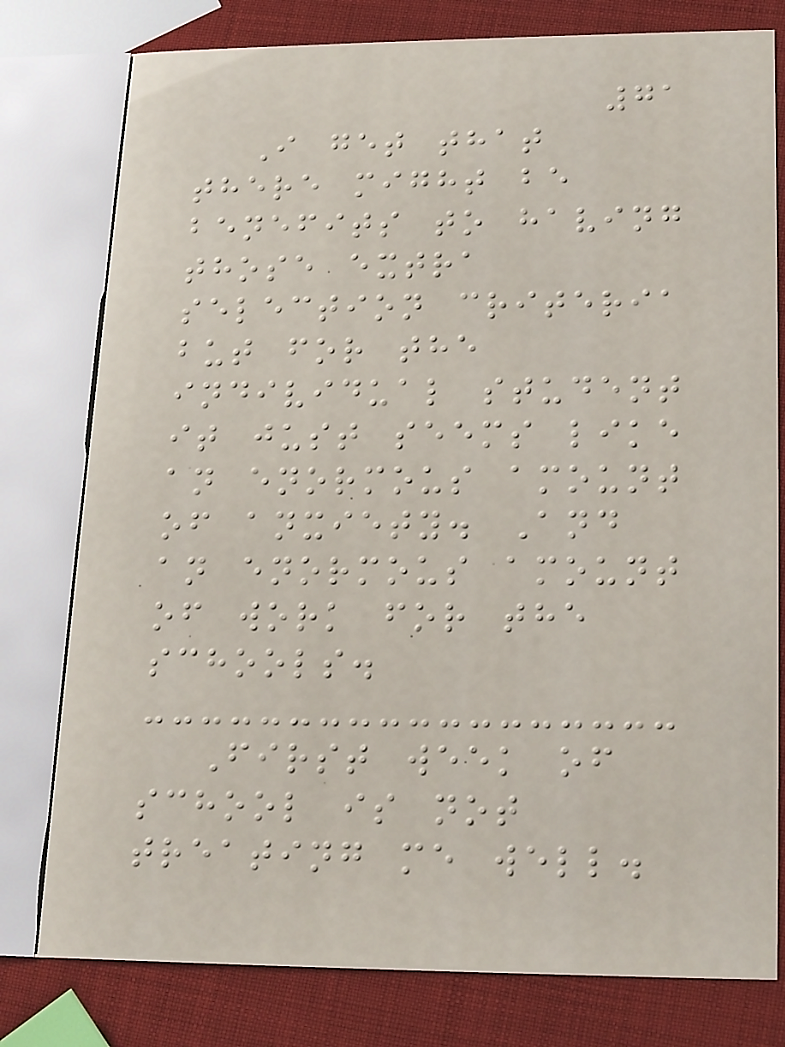71
I get that
there might be
benefits to having
those extra
selection criteria
but for the
individual student
it just seems like
an enormous amount
of anxiety. And
an enormous amount
of work for the
schools.
First week of
school is not
treating me well.
